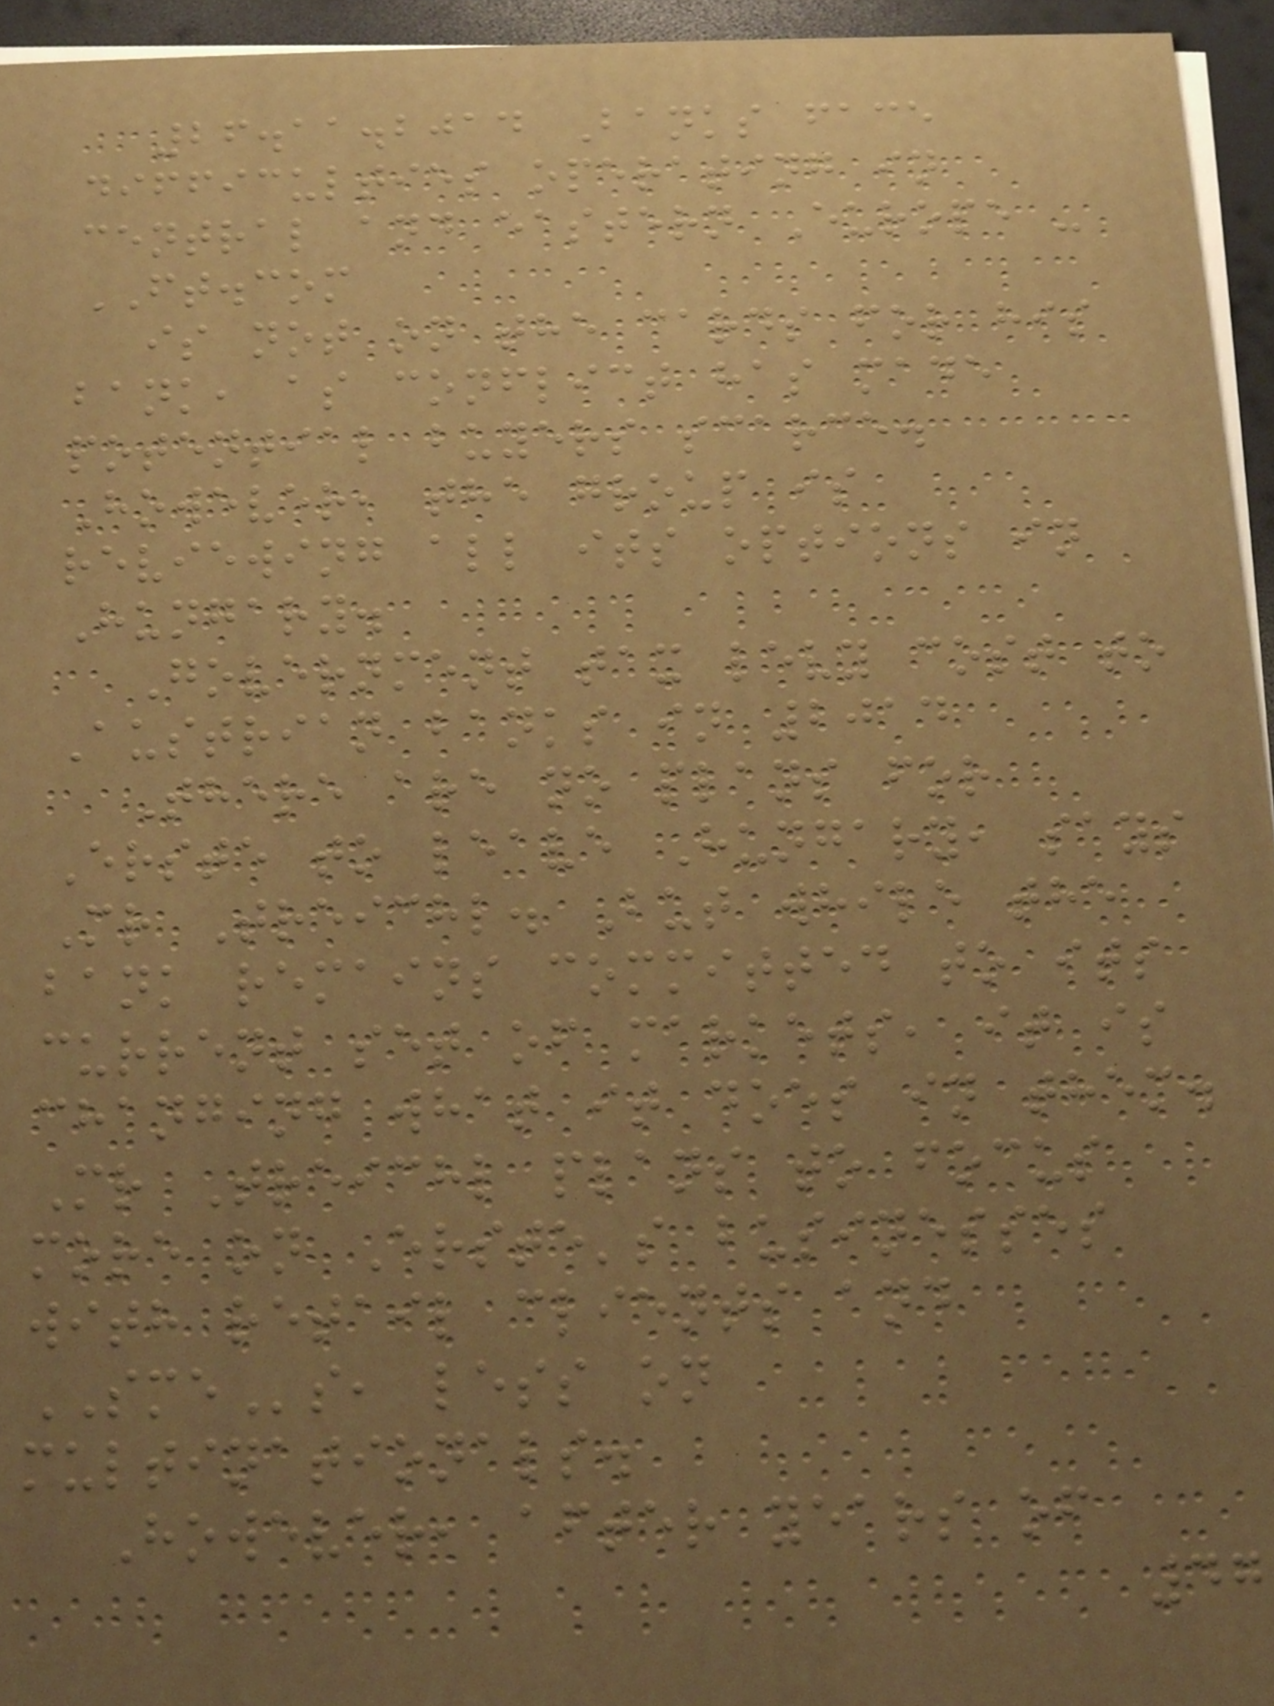26.11.2014 Banks face
difficulties operating in
central and eastern Europe -
FT.com
is not on the cards for his
bank, as conflict has made
potential buyers scarce.
However, the group is
reviewing all its options in
Hungary.
Government tax levy cost to
Austrian banks in 2014
There are no plans for
Erste to leave Hungary, says
Mr Treichl. But while the
bank remains committed to its
current set of markets, it is
changing what it does in them.
Mr Treichl plans to focus
more on Erste's businesses
with retail clients and
SMEs, less on
multinationals.
However, after years of
47
